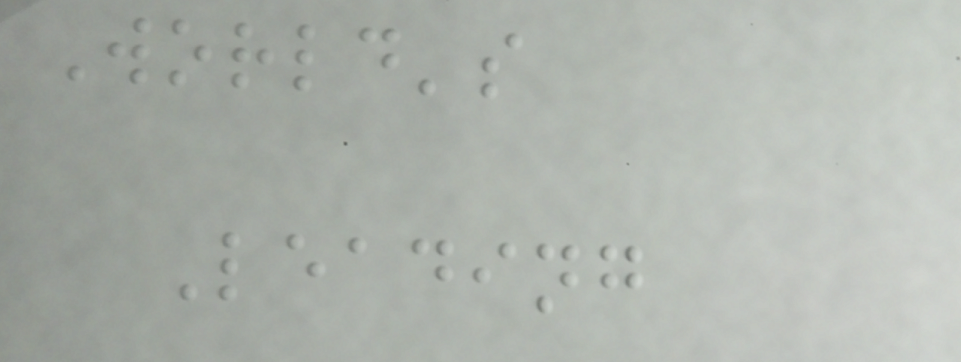World's
Leading
